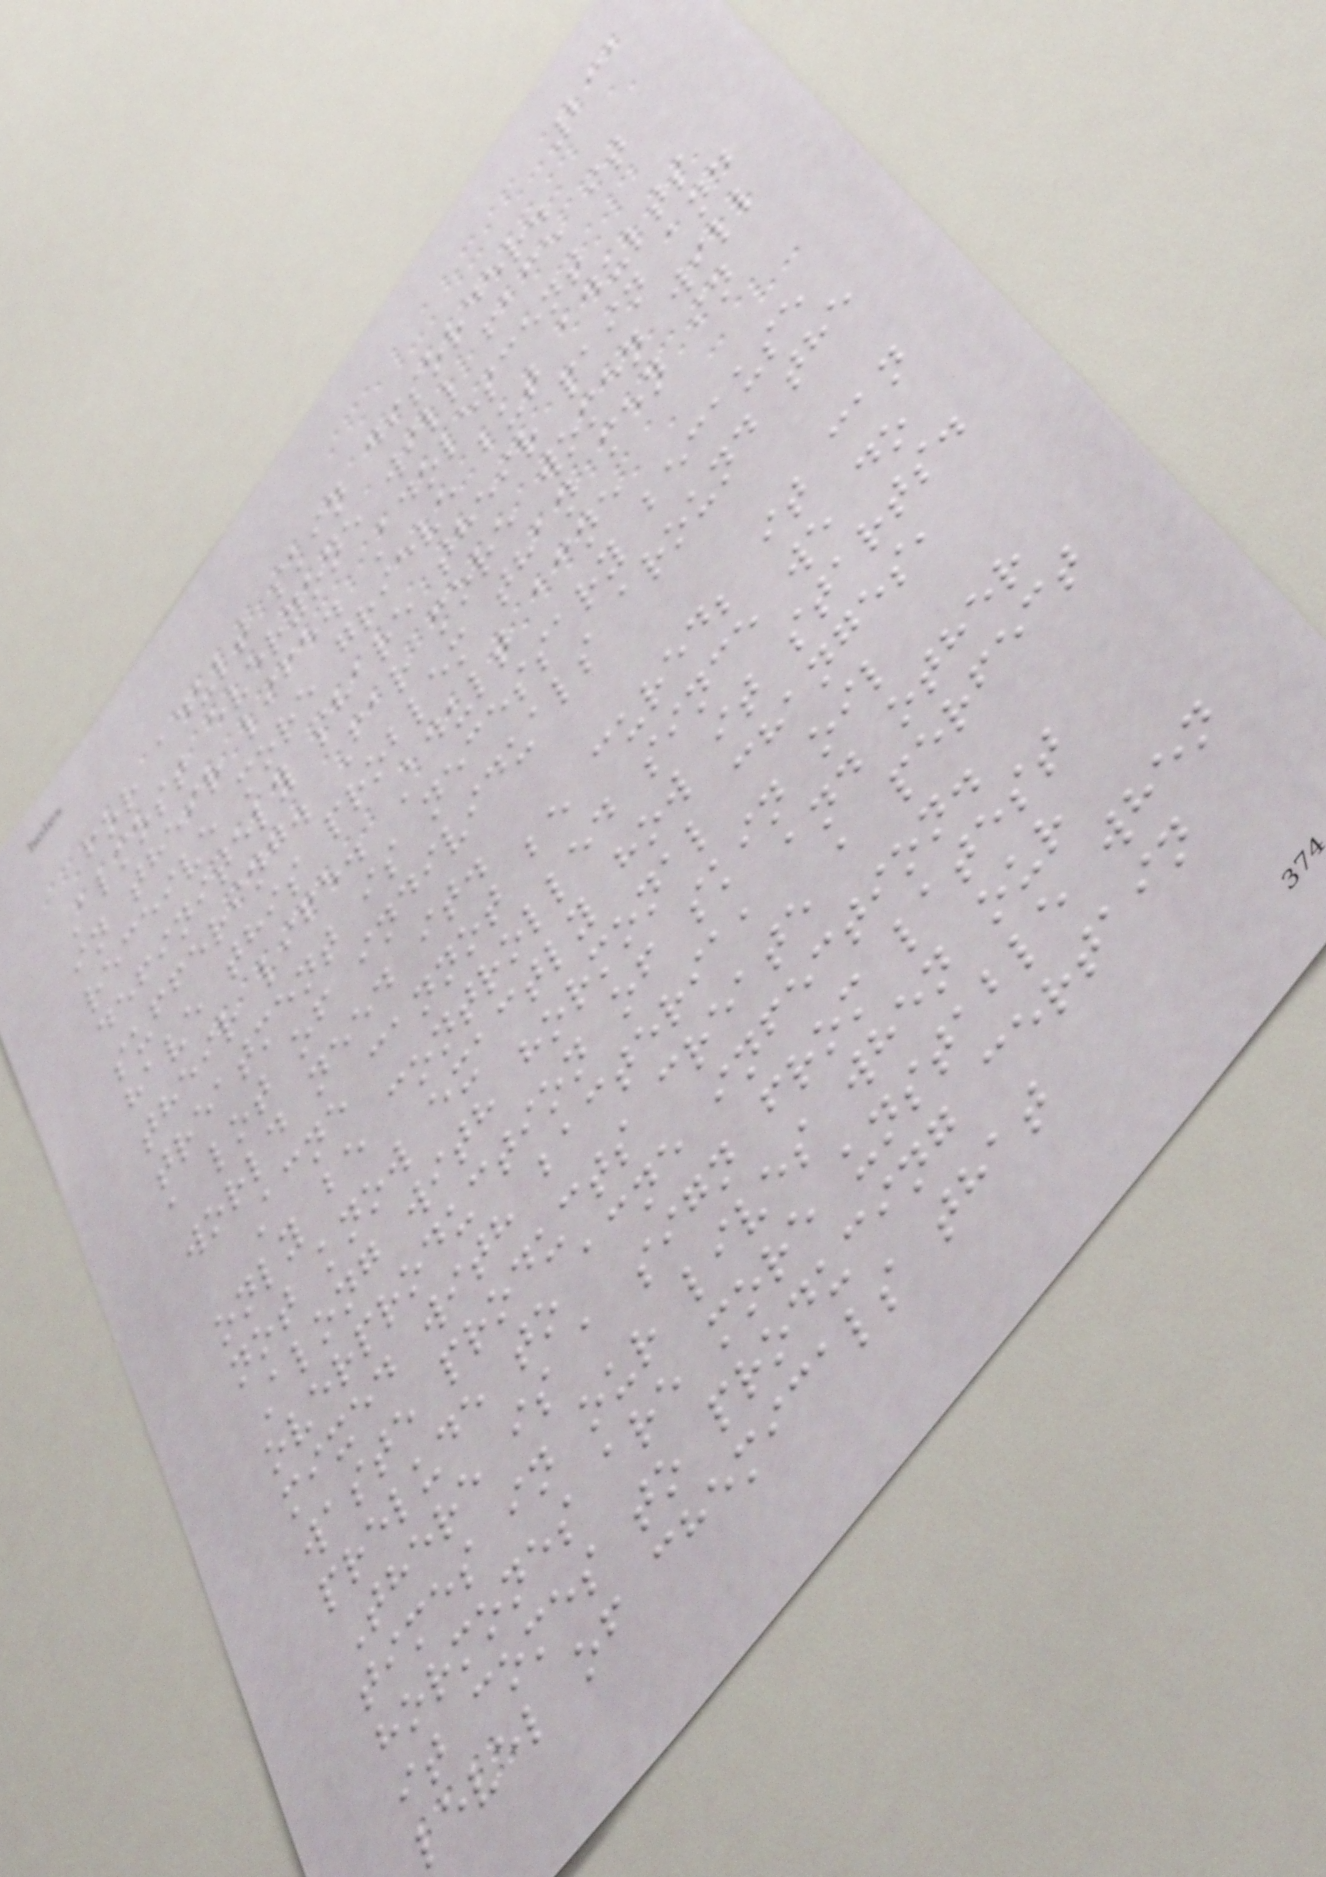231
for adult skin disorder.
Almost everyone will face it
in their life. Adolescent
receive more grieve but adults
definitely share their pain and
suffering. Far more women will
have this problem than men in
their life. Adult acne
treatment is necessary because
a lot of individuals around the
world need it.
Acne cannot be cured; it can
only be controlled since we do
not know exactly how it starts.
Along with hormonal changes,
overproduction of skin oil
mixed with bacteria, and other
waste products create a perfect
prelude to acne infection.
There is a sign from latest
times in our lives when our
hormones are more unstable when
it comes to producing certain
level of chemicals that
